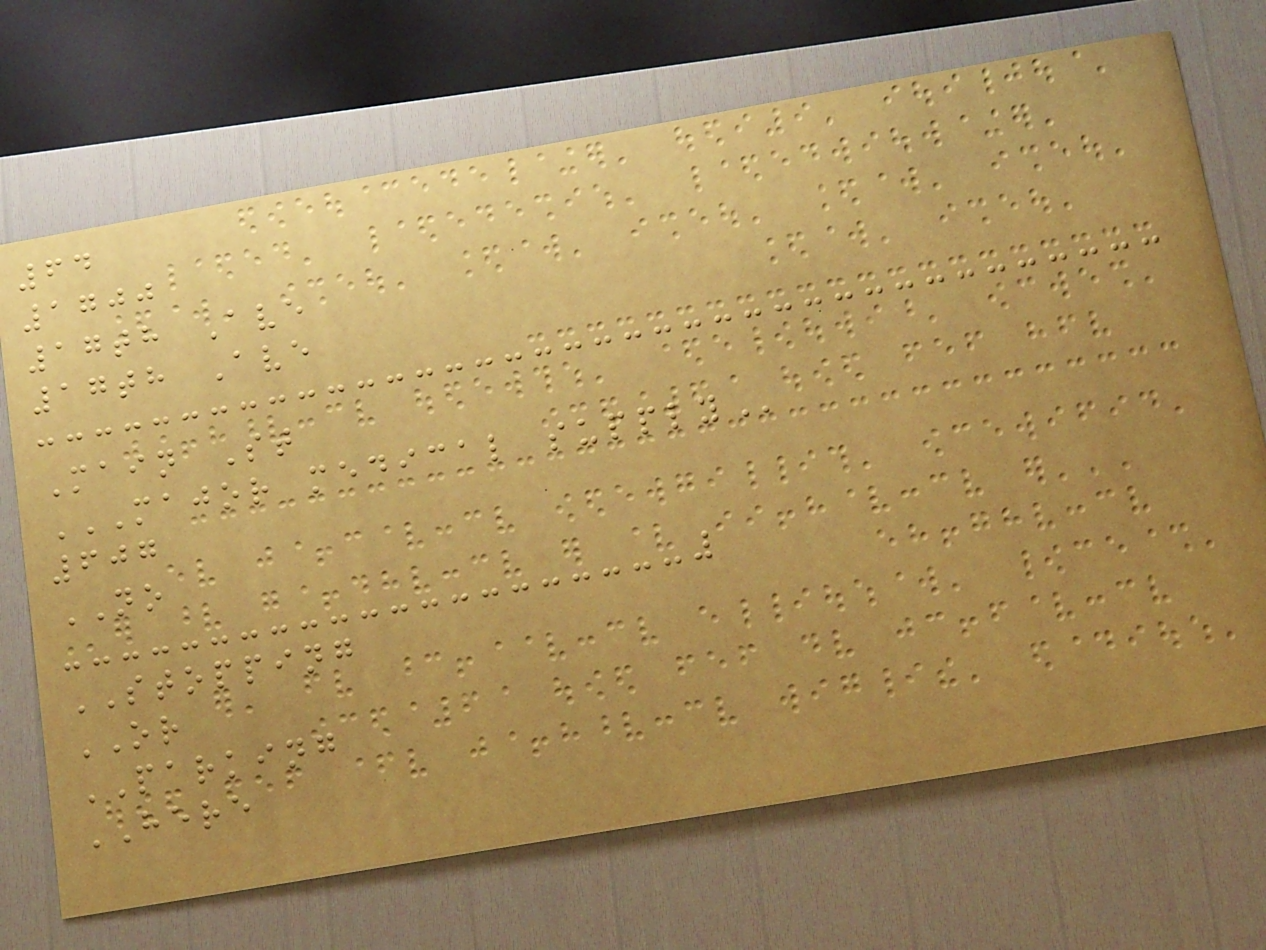64
1700
17th Ave
17th Ave
Main St
MAJOR MEDICAL SUPPLY
607
NO
STOPPING
OR
PARKING
HERE
